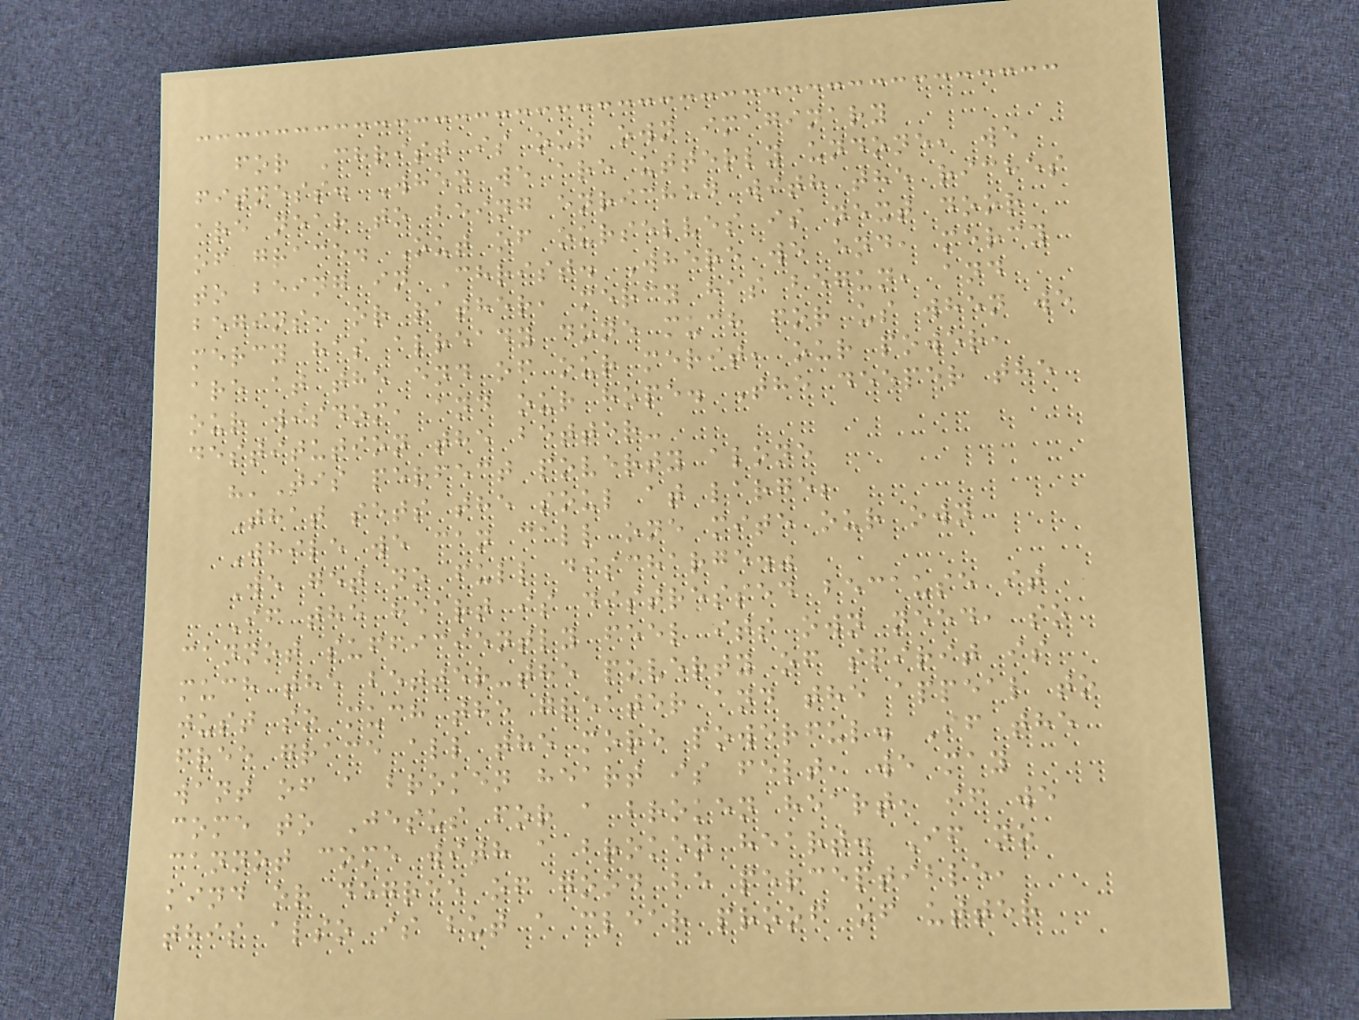for Christ is our own imaginary
fitness. When we are utterly undone, we
are near to being enriched with the riches
of grace. Out of ourselves is next door
to being in Christ. Where we end, mercy
begins, or rather, mercy has begun, and
mercy has already done much for us when we
are at the end of our merit, our power,
our wisdom, and our hope. The deeper the
destitution the better-
"'Tis perfect poverty alone
That sets the soul at large;
While we can call one mite our own
We get no full discharge."
If the heart is distressed because it
cannot sufficiently feel its own need, so
much the better-the poverty of spirit is
just so much the greater and the appeal to
free grace all the more powerful. If the
want of a broken heart is felt, we may
come to Jesus for a broken heart, if we
cannot come with a broken heart. If no
kind or degree of good be perceptible,
this also is but a clear proof of utter
